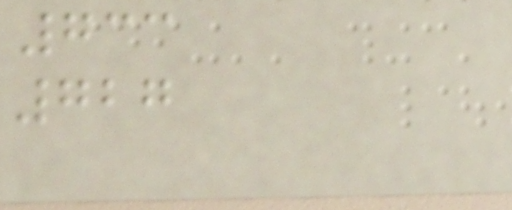733
727
